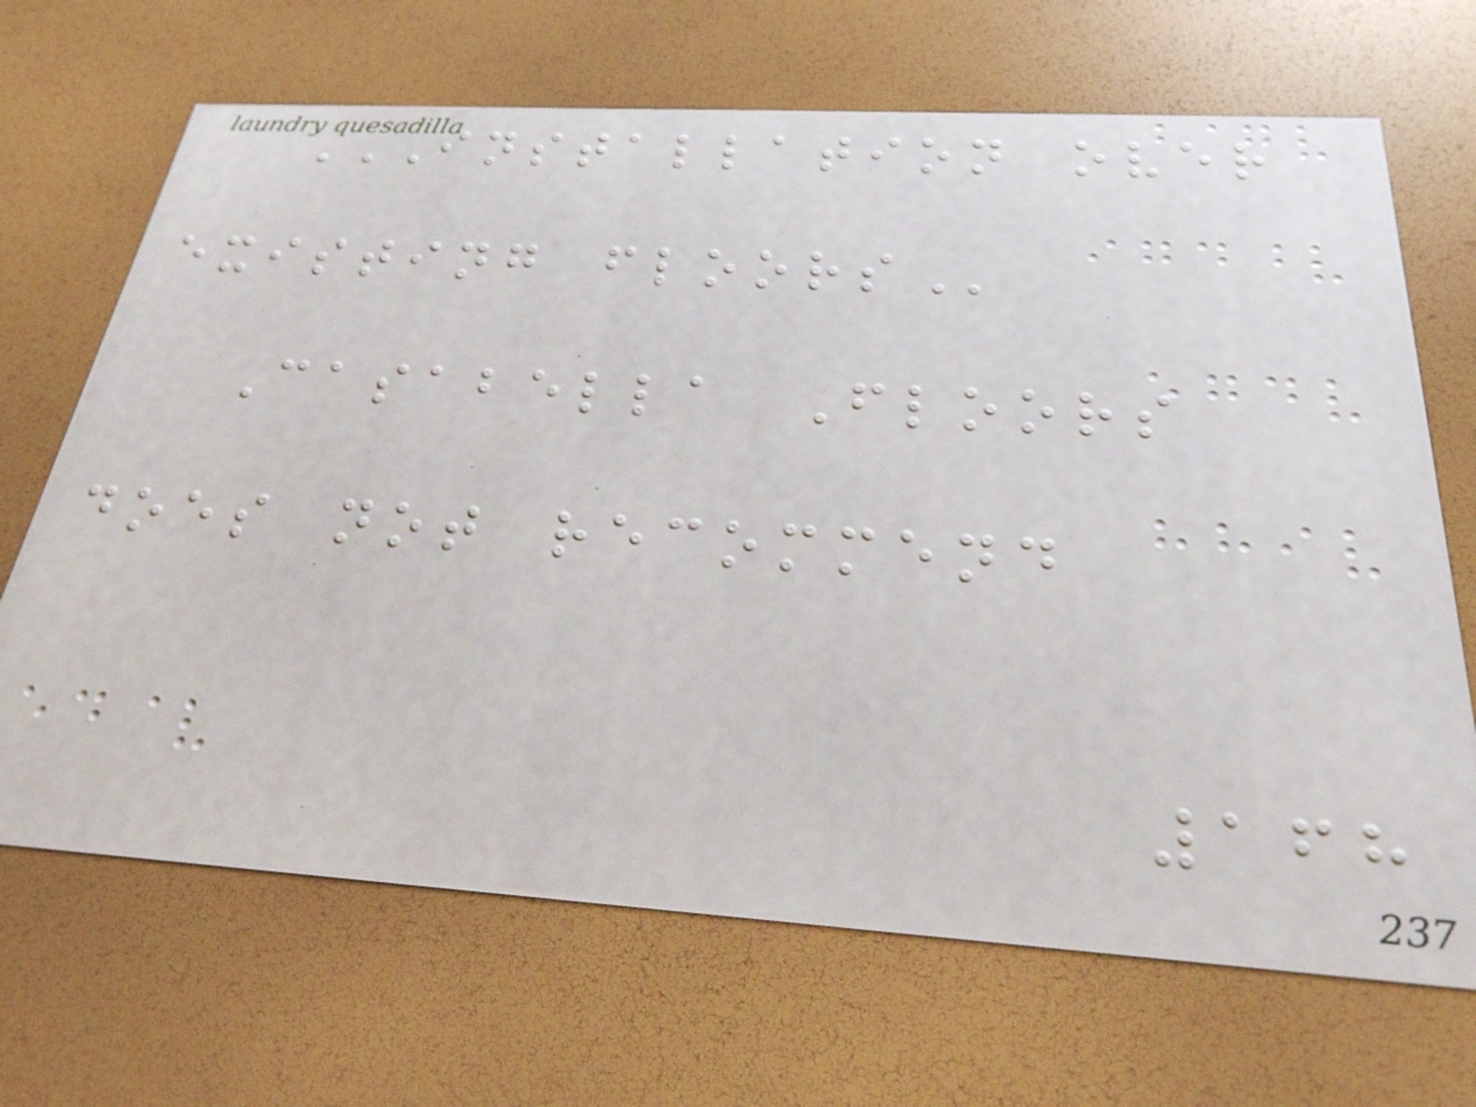INSTALLATION OVER
EXISTING FLOORS
Casabella Floors
does not recommend
168
